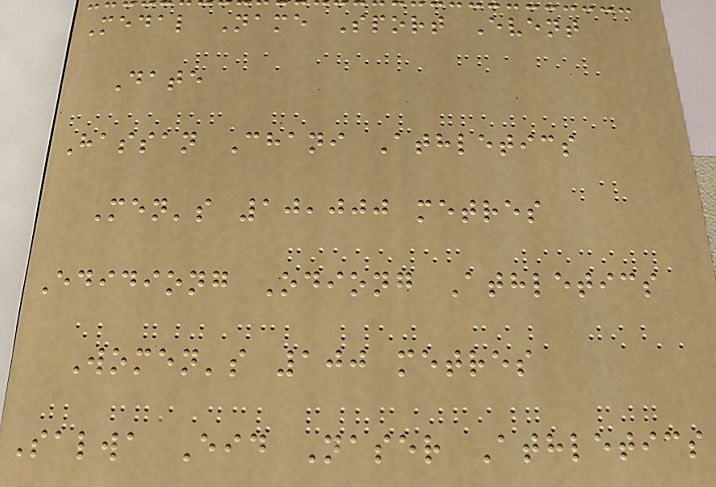Medal Name Sport Event
Date
Hassan Chani Athletics
Men's 10,000 metres
Edidiong Odiong Athletics
Women's 100 metres
Salwa Eid Naser Athletics
